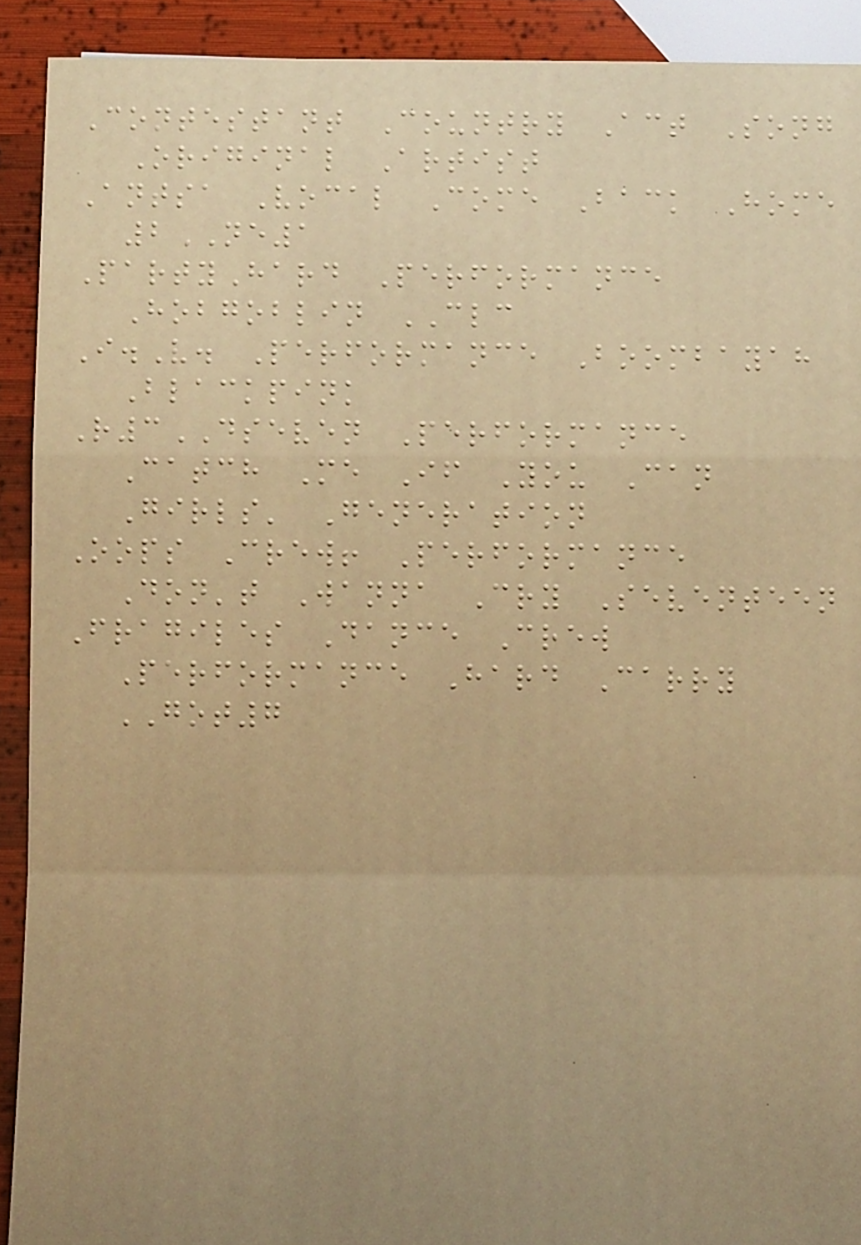Contestant Country Act Song
Original Artist
Antsa Vocal Come Back Home
2NE1
PartyHard Performance
Hobgoblin CLC
I.V. Performance Boombayah
Blackpink
R3DSEVEN Performance
Catch Me If You Can
Girls' Generation
Oops Crew! Performance
Don't Wanna Cry Seventeen
Fragiles Dance Crew
Performance Hard Carry
GOT7
